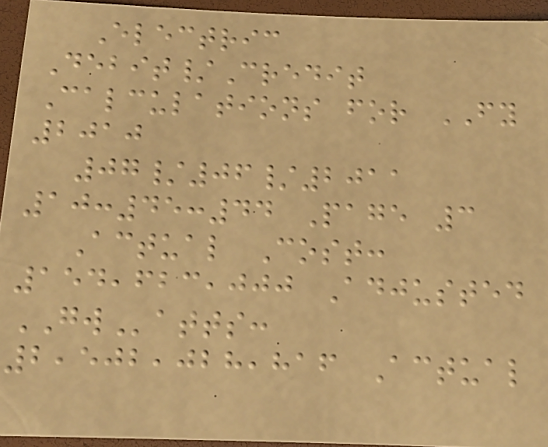Electric
Debit/Credit
Calculations for FY
2010
07/06/2011
10:45:44 Page 3
Actual Cost:
154,623,000 Adjusted
GWatts:
2,502,028,816 Actual
